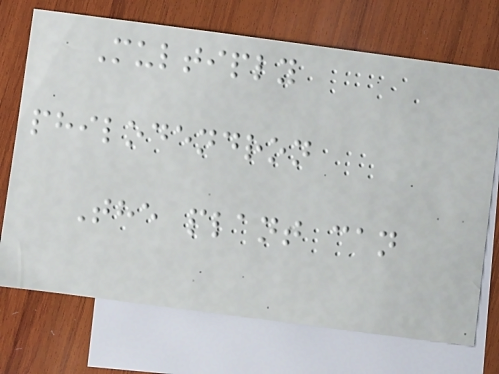Multiply
philodendron
The plant can
